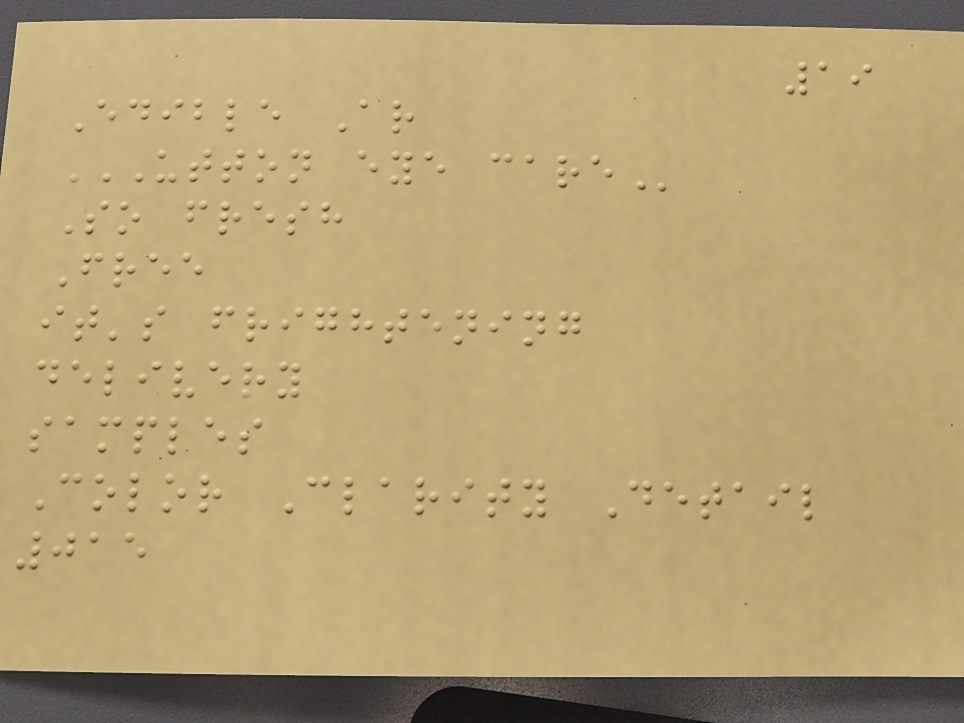19
Edible Ar
UTTON EYE CARE
So fresh
Free
it's frightening
delivery
samples
Color Clarity Detail
015
